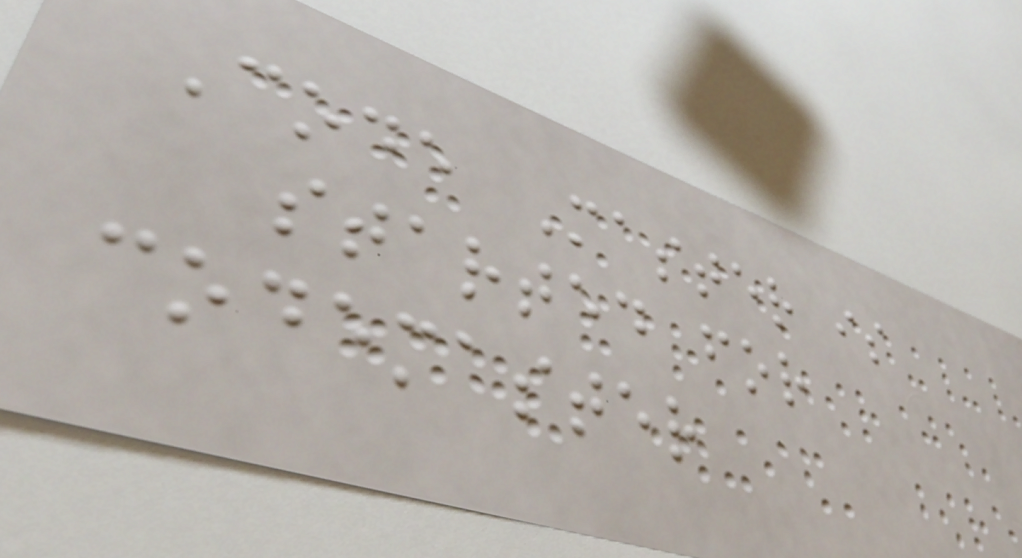Code Master is
started for
codemaster
